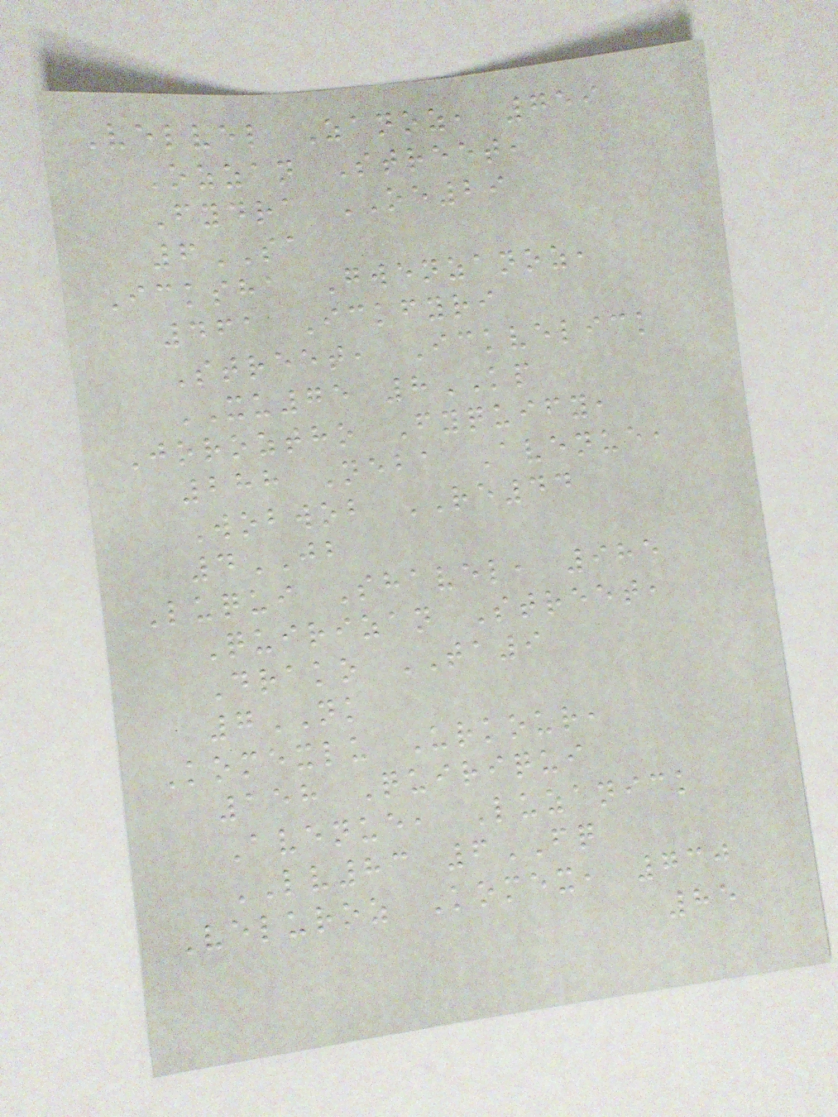Velvel Zanoz, 759
Ozzan Street,
Fydra OE29
6SA
Icksha Gwenzanoz,
461 Ickfyri
Street, Ickvelick
XU75 8KP
Joroztho Fyquify,
288 Neba Avenue,
Wobwob RE44
4JB
Luqui Shavel, 985
Quirizan Street,
Drako TA9
7NK
Komexlu Urkour,
158 Quiriqui
Avenue, Luzanick
LV83 6FQ
Veluroz Komex, 730
85
